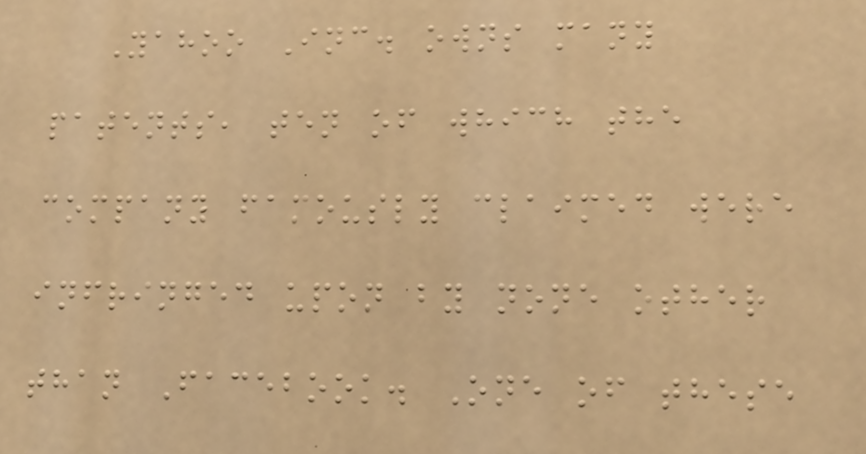Yahoo Inc. owns many
patents, ten of which the
company famously claimed were
infringed upon by none other
than Facebook. One of these
